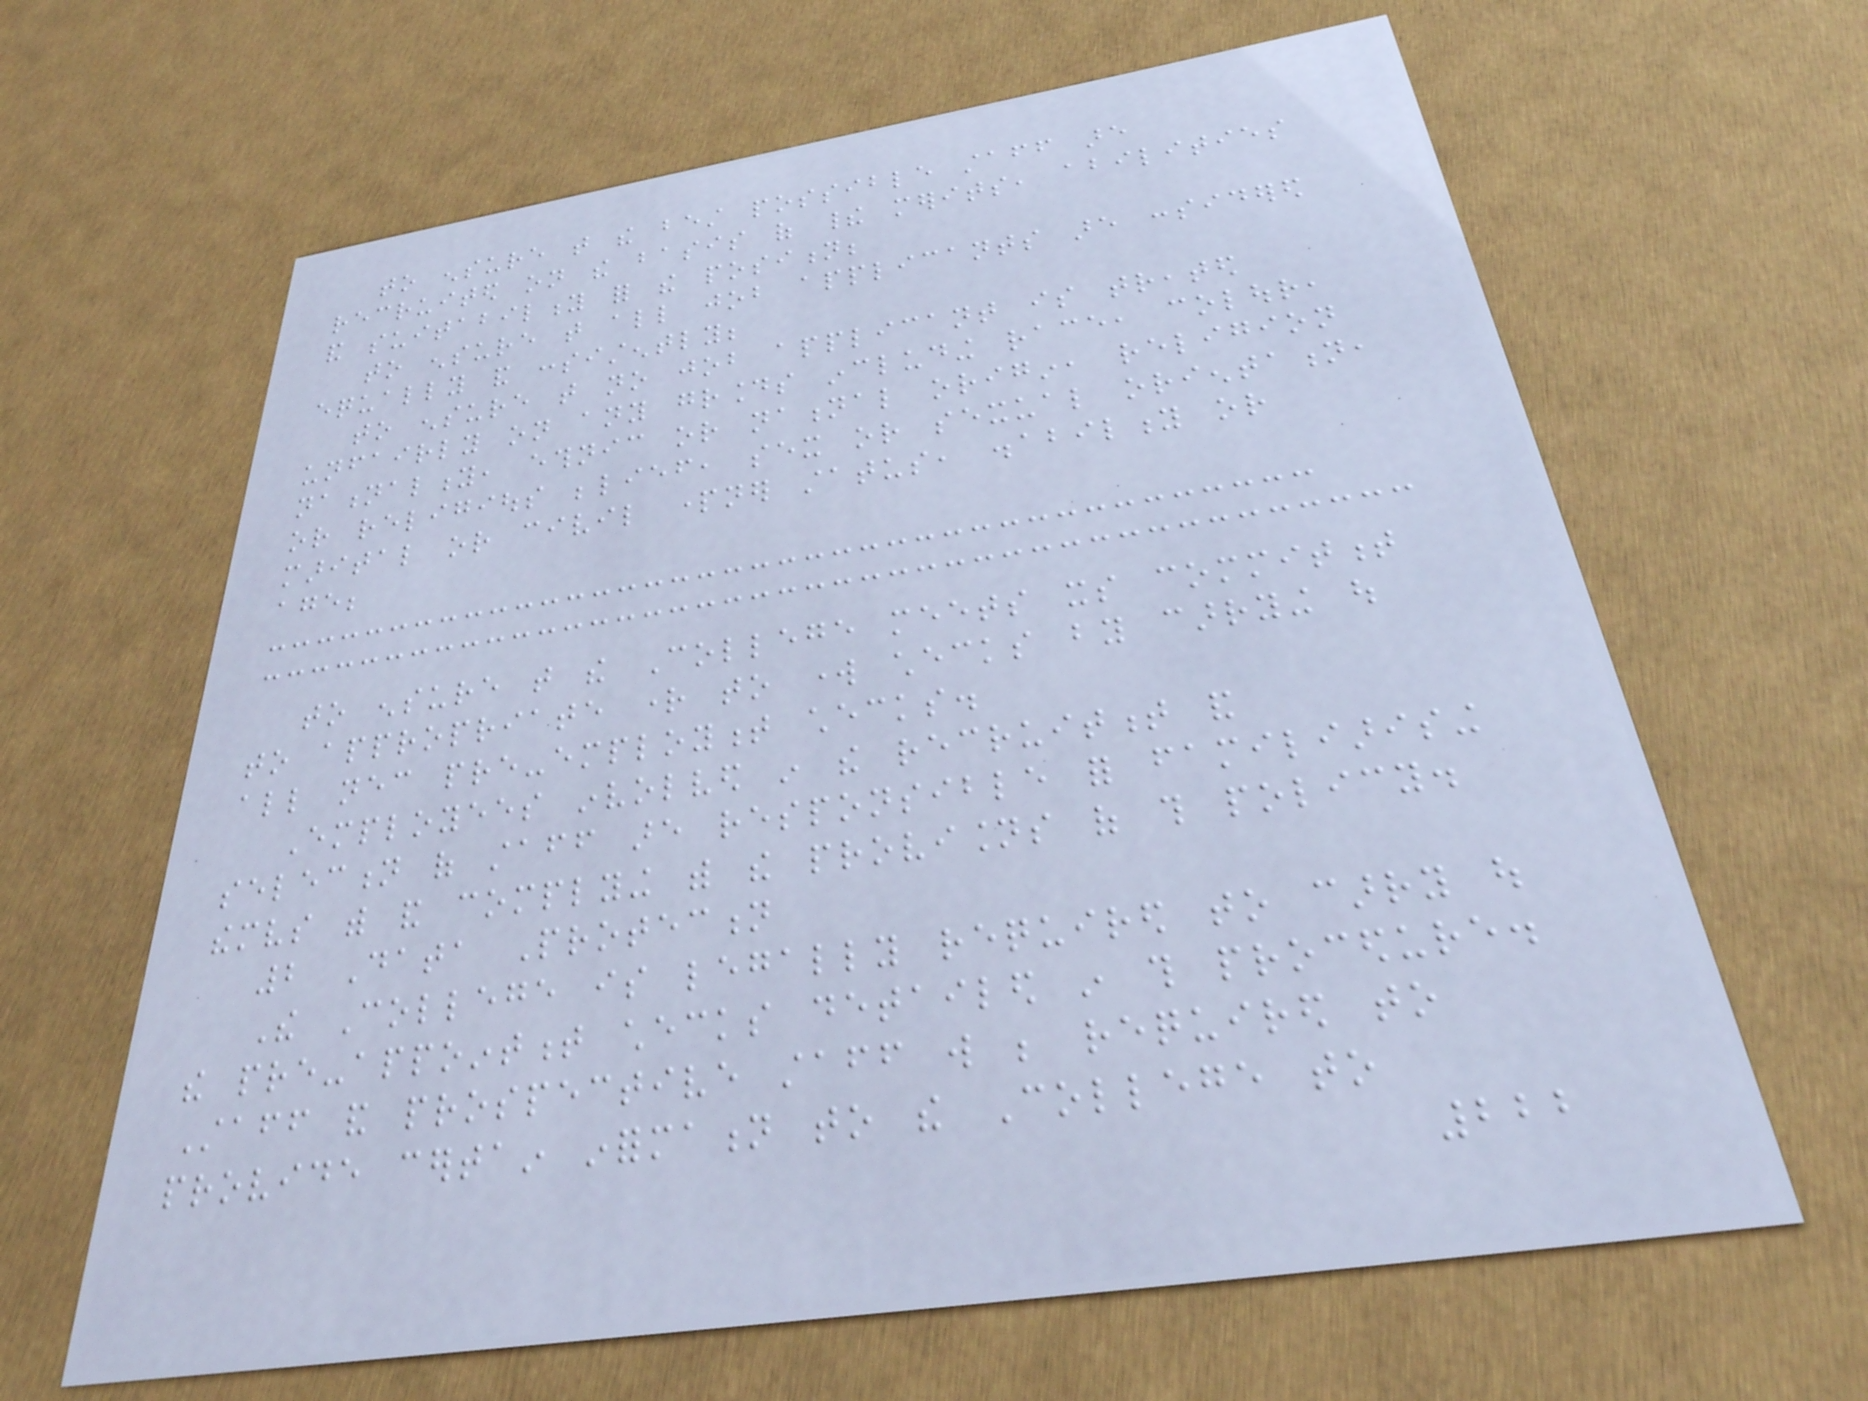to ensure that the best possible staff are
recruited on the basis of their merits, abilities
and suitability for the position;
to ensure that all job applicants are considered
equally and consistently;
to ensure that no job applicant is treated
unfairly on any grounds including race, colour,
nationality, ethnic or national origin, religion
or religious belief, sex or sexual orientation,
marital or civil partner status, disability or
age;
to ensure that the College meets its commitment
to appropriate right to work checks by carrying out
all necessary pre-employment checks.
Employees involved in the recruitment and
selection of staff are responsible for familiarising
themselves with and complying with the provisions of this policy.
2 Data Protection
The College is legally required to carry out
the pre-appointment checks detailed in this procedure.
Staff and prospective staff will be required to
provide certain information to the College to
222
